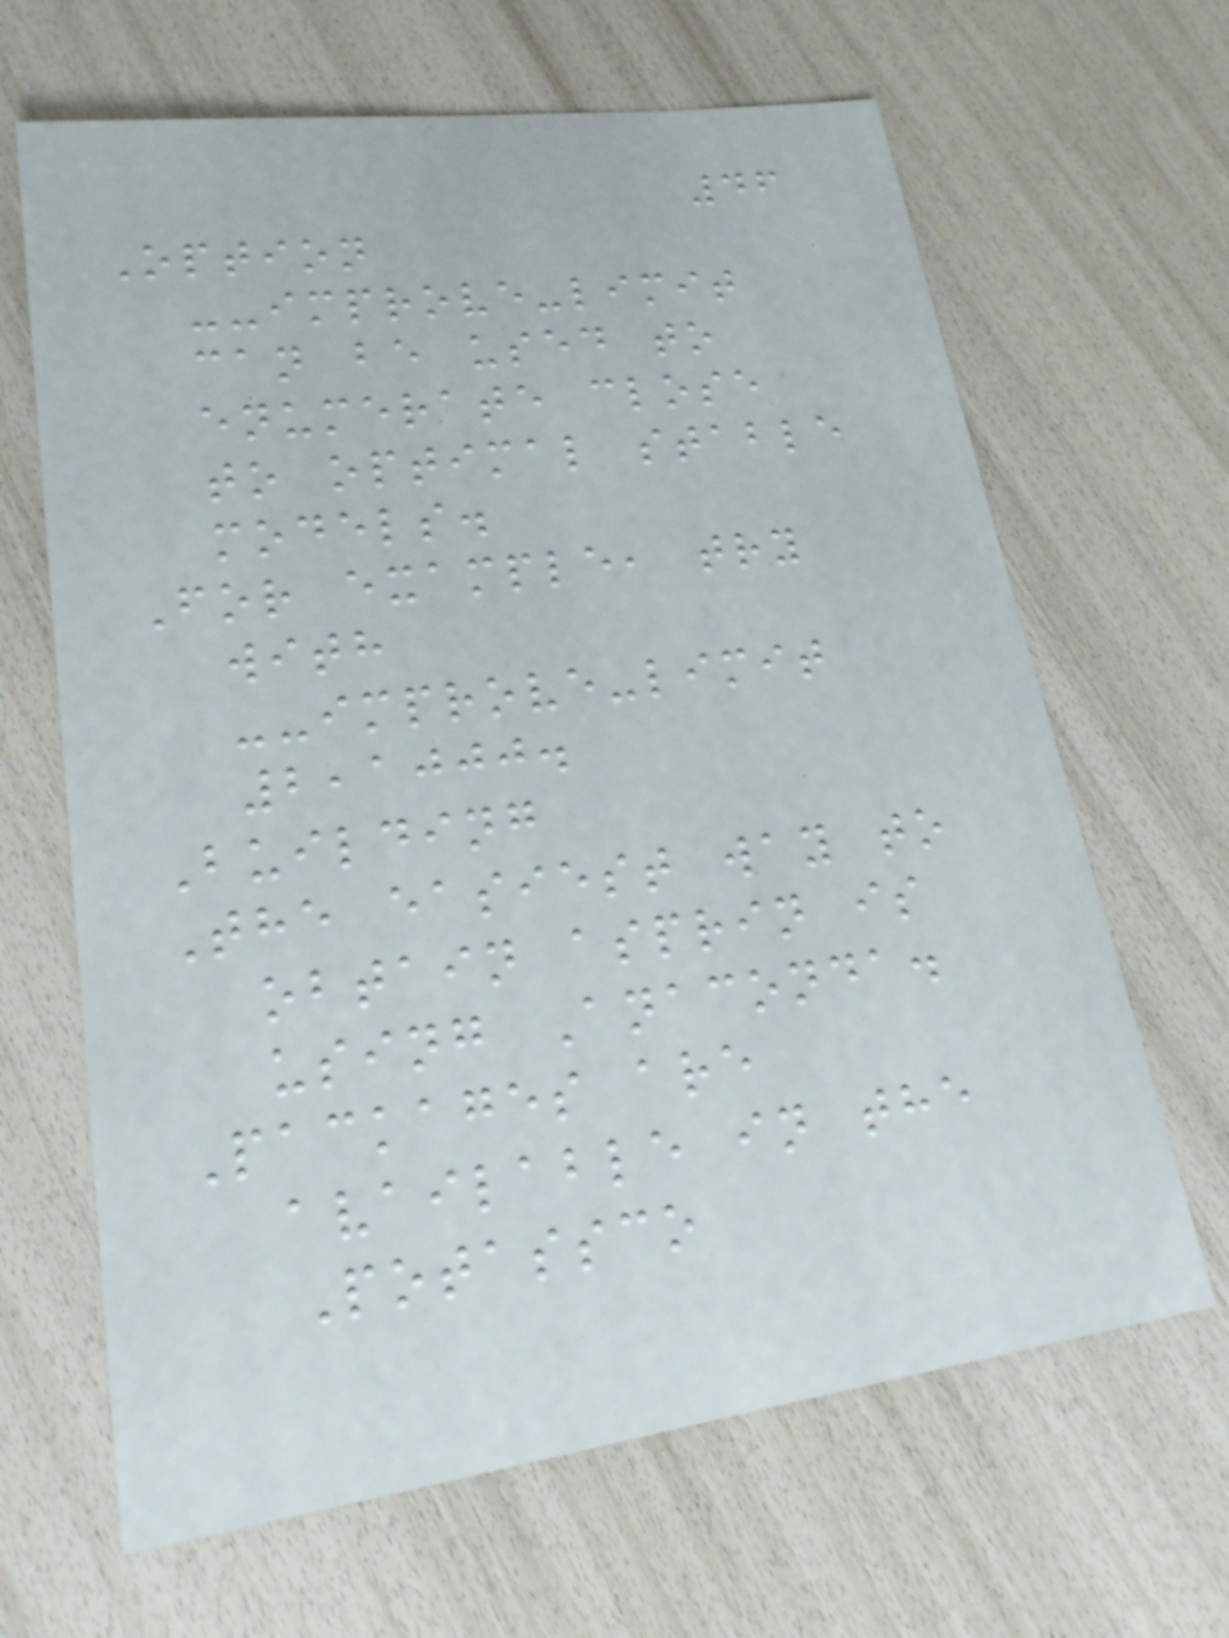46
Option
--improve-limit
can be used to
enumerate close
to optimal stable
models.
For example, try
with
--improve-limit
2,1000.
Building
The easiest way to
obtain asprin is
using Anaconda.
Packages are
available in the
Potassco
